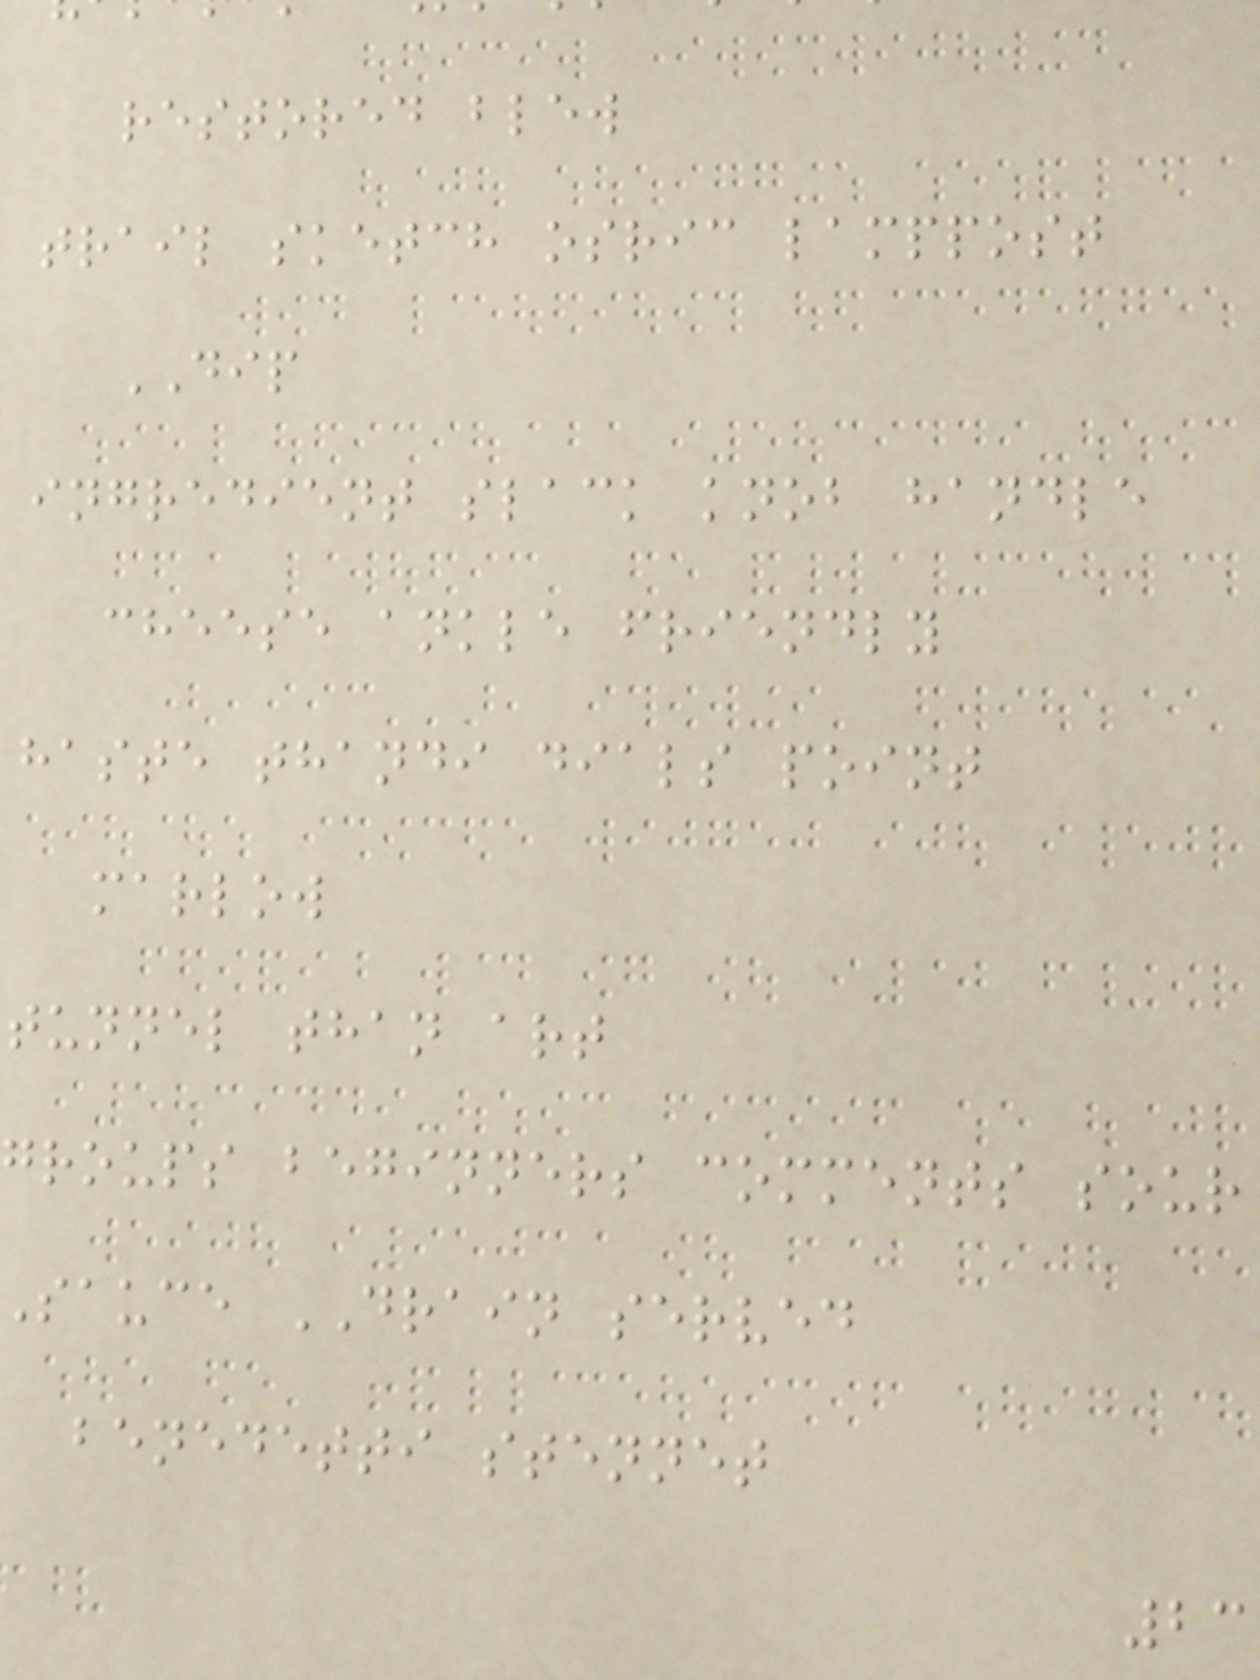restored blew
trail sketch osric lamppost
DIP
ingredient slack knob handle
cheese ankle friendly
haste thandi dials point
marlow
tunnel than art
groups beginners comments sour
sauce DRAIN served
benedetti stennet
23
